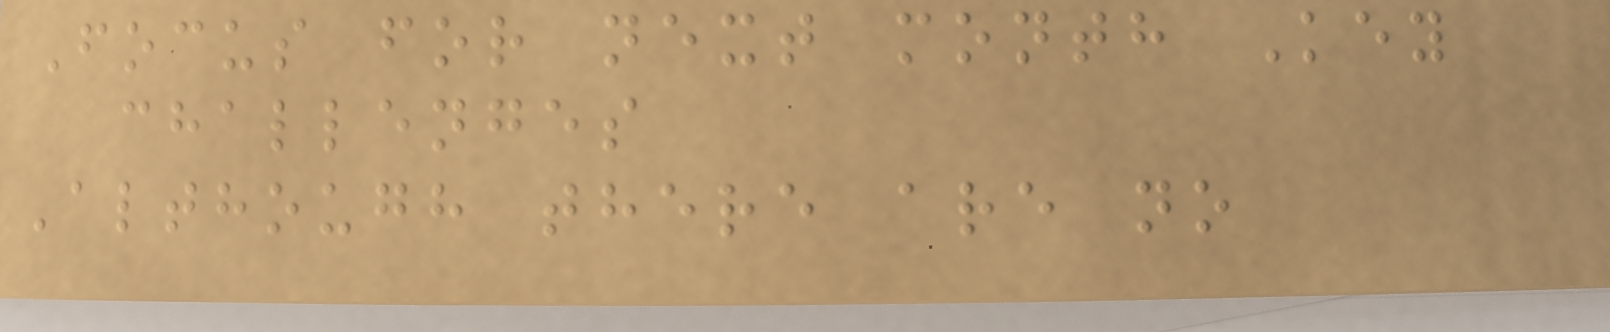Focus for next month Key
challenges
Although there are no
